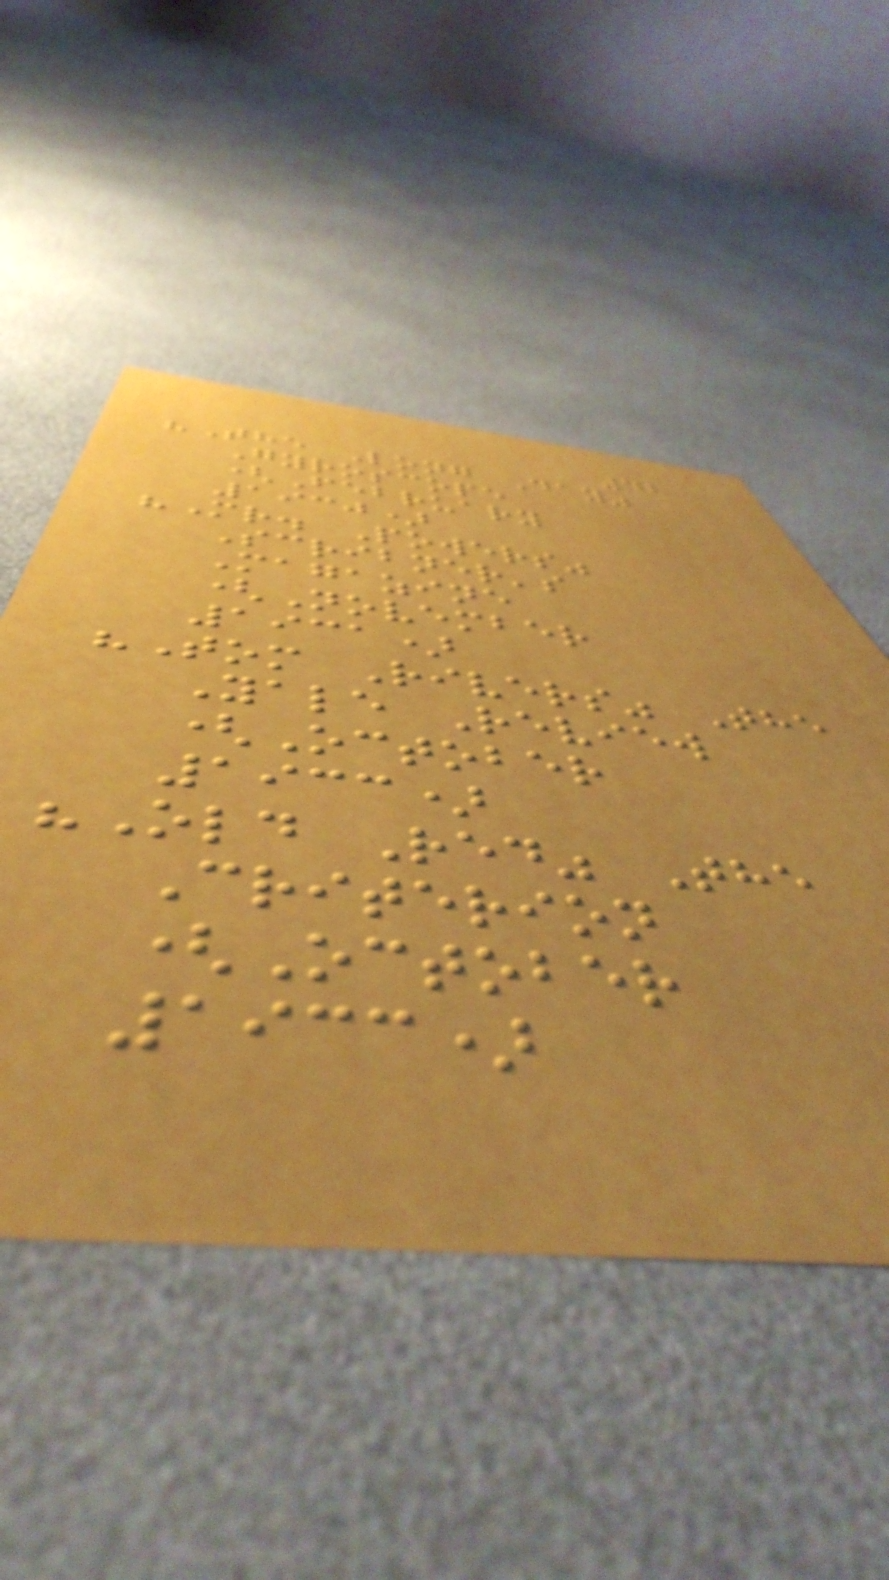42
"The Long Day"
Gyroscope
(February
1930)
"Mr. Powers"
Scribner's
Magazine
(November
1931)
"Tom Rivers" The
Yale Review
(October
1933)
"Old Red" The
Criterion
(October
1933)
